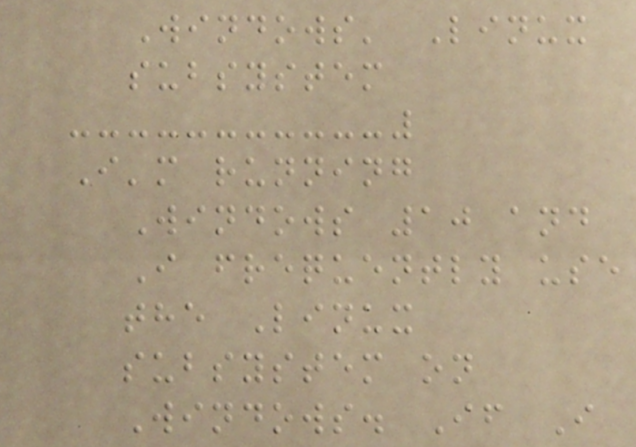Windows' Linux
subsystem
I'm running
Windows 10 and
I frequently use
the Linux
subsystem on
Windows. If I
